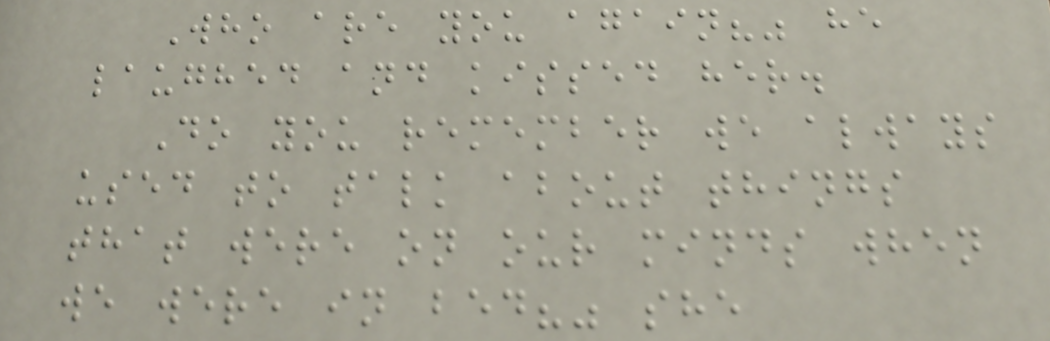Who are you again?" he
laughed and kissed her.
Do you remember we always
used to talk about things
that were on our minds when
we were in bed?" she
